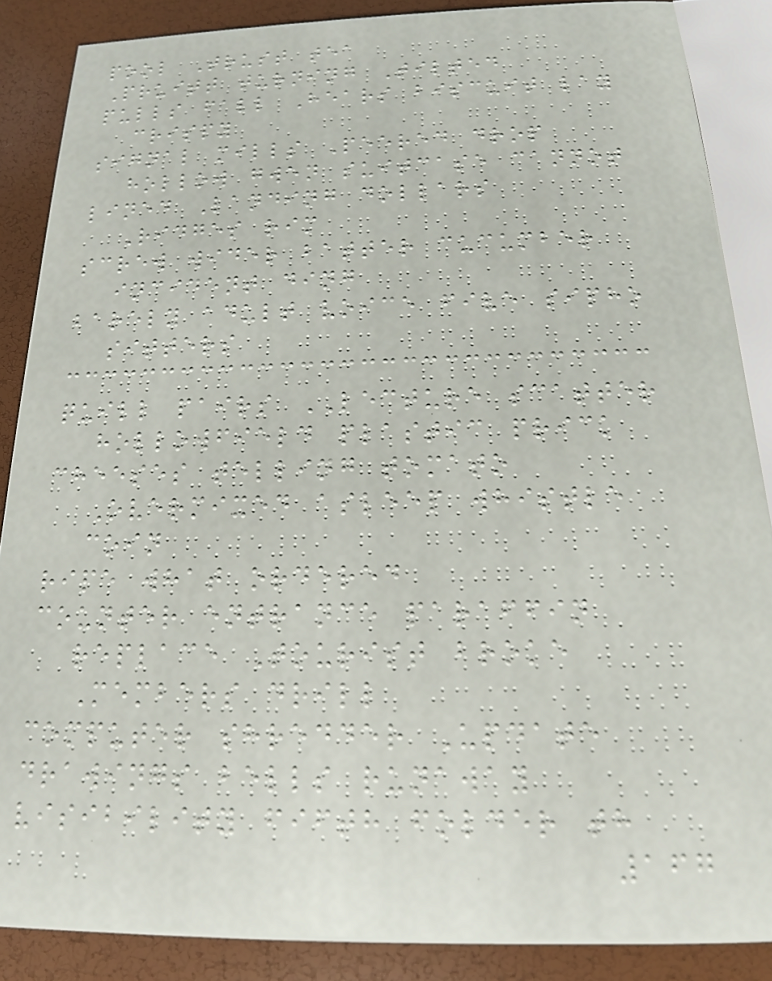pool Trust tea
Pruitt turning Tilted
pulls fall Hears biscuit lay
crispy
signal mills Peered drop
hollow gwen suitcase cannot
lined Landing dollars
Ridges rim
screw wider batter cucumber
incident ding
barely adult voice five sipho
sitters
quill pairs LECTURE scatter
hollowfield plastic prick
cheeses telling tomato
Overmixed asleep whistle
coin
ripe what ordered
counter entrance paraffin
replace Tourist broke
Members drill
computer shredder Update
drawings bells runaway
visibility fifth folder th
167
